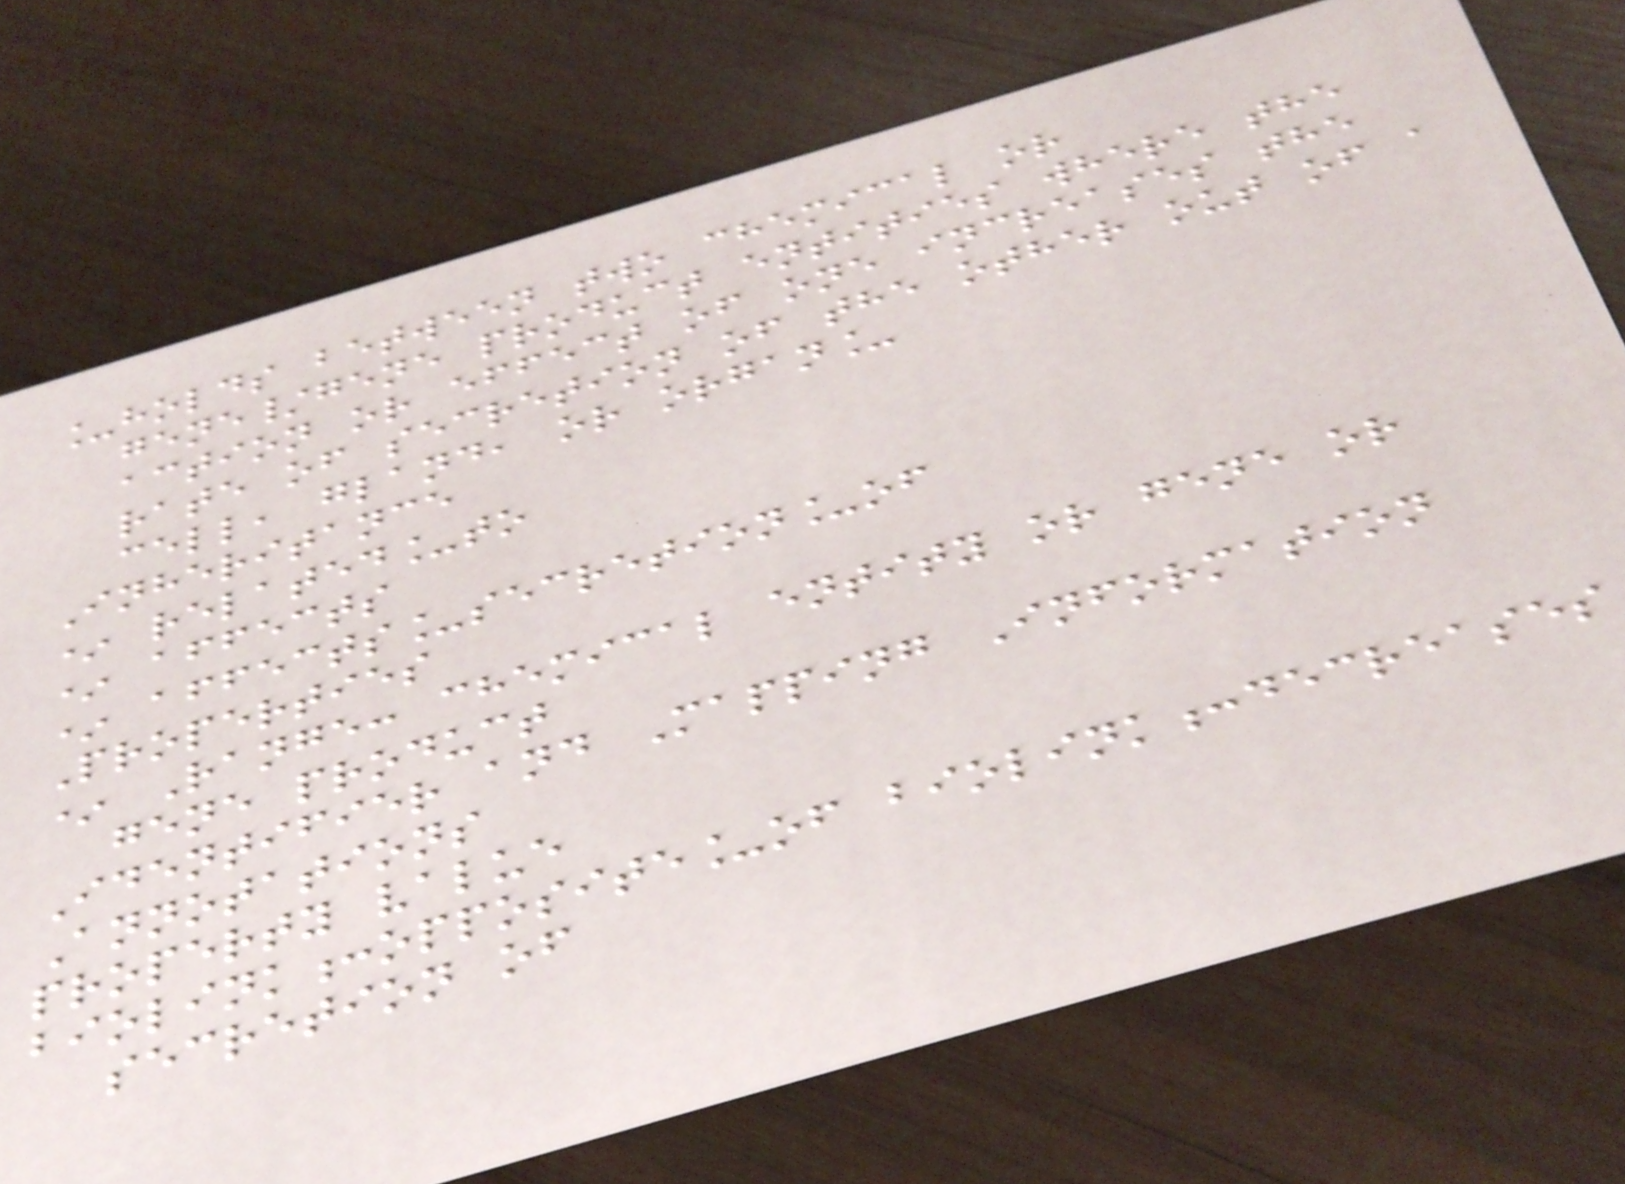_holds between two chemical or
gene/gene product entities where the
action or effect of one increases the
rate of secretion of the other out of a
cell, gland, or organ_
Inheritance
* related_to
* affects
* affects_secretion_of
Properties
* Range: chemical entity or gene or
gene product
Identifier and Mapping Information
Annotations
property value
biolink:opposite_of biolink:decreases
secretion of
